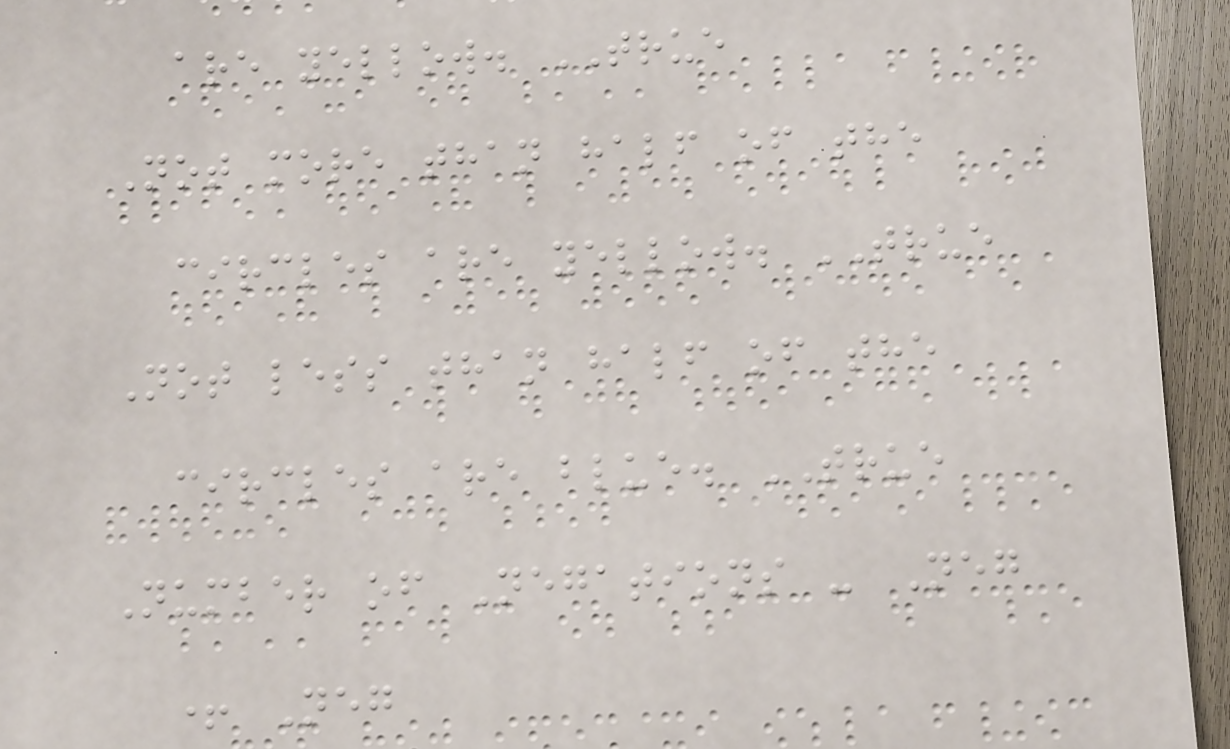are yellow. TRUE
Not more than half of the
circles are yellow. TRUE
Not less than half of the
circles are blue. TRUE
Number of Negations - Neg
+ Neg
